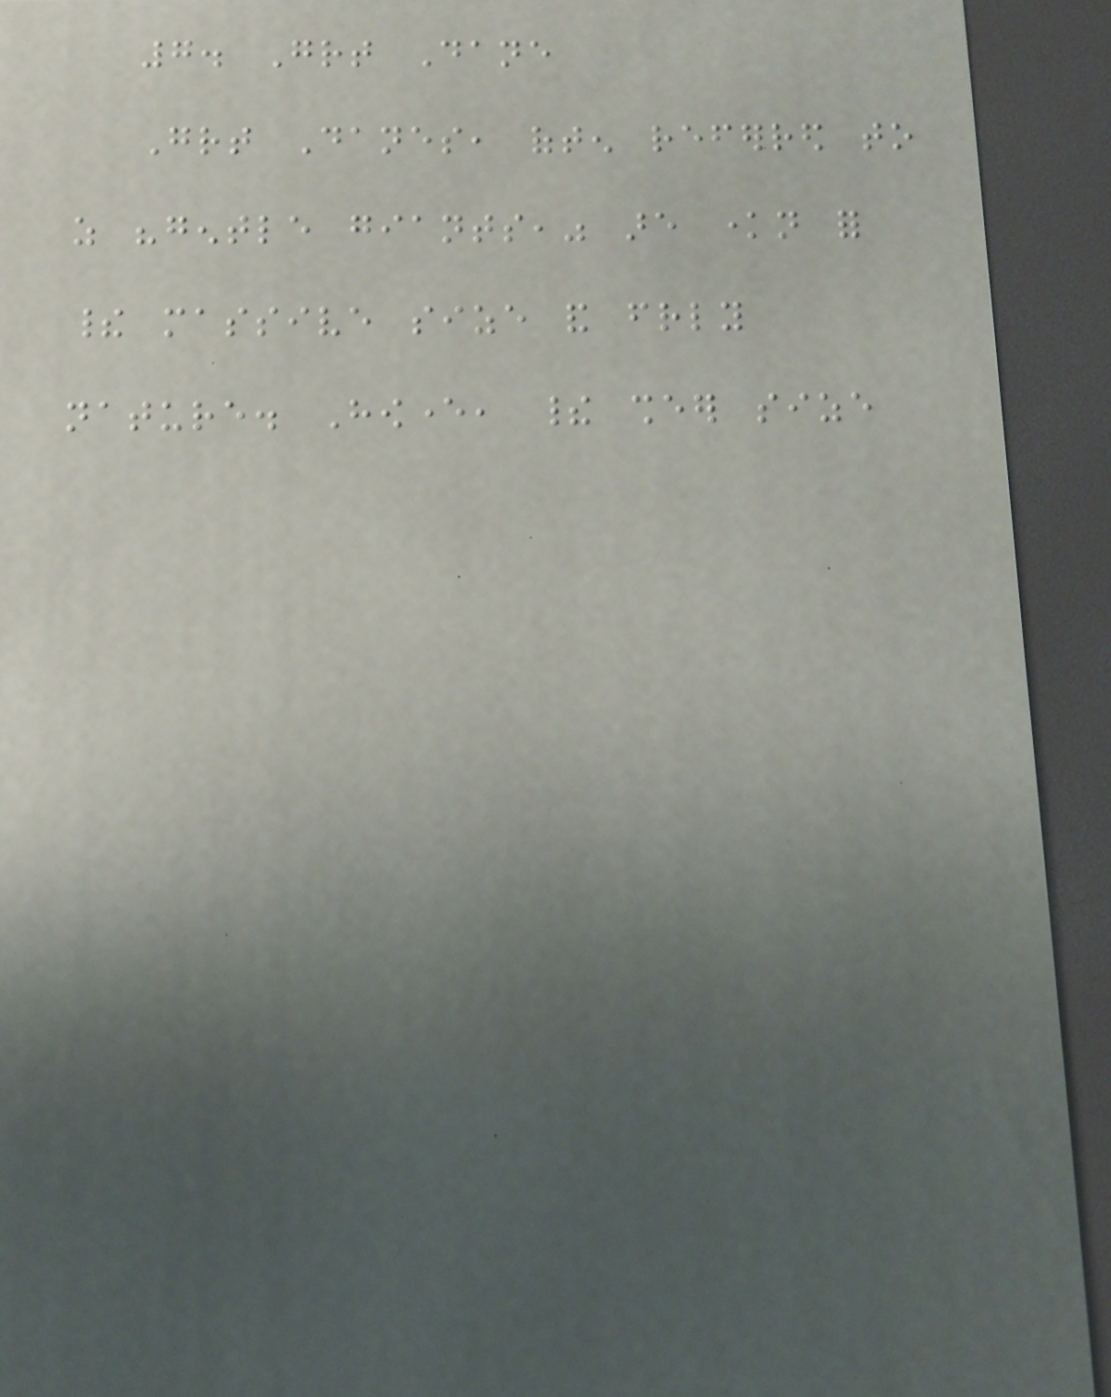7. Great Dane
Great Danes, often referred to
as "gentle giants," are known for
their massive size and friendly
nature. However, their sheer size
